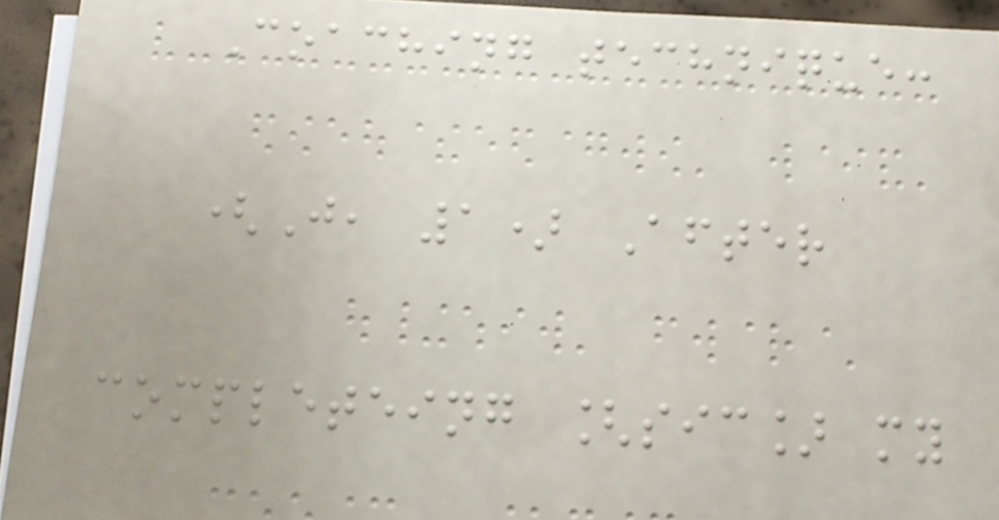Coaching technique:
(J, 1) After
completeing [sic] my
